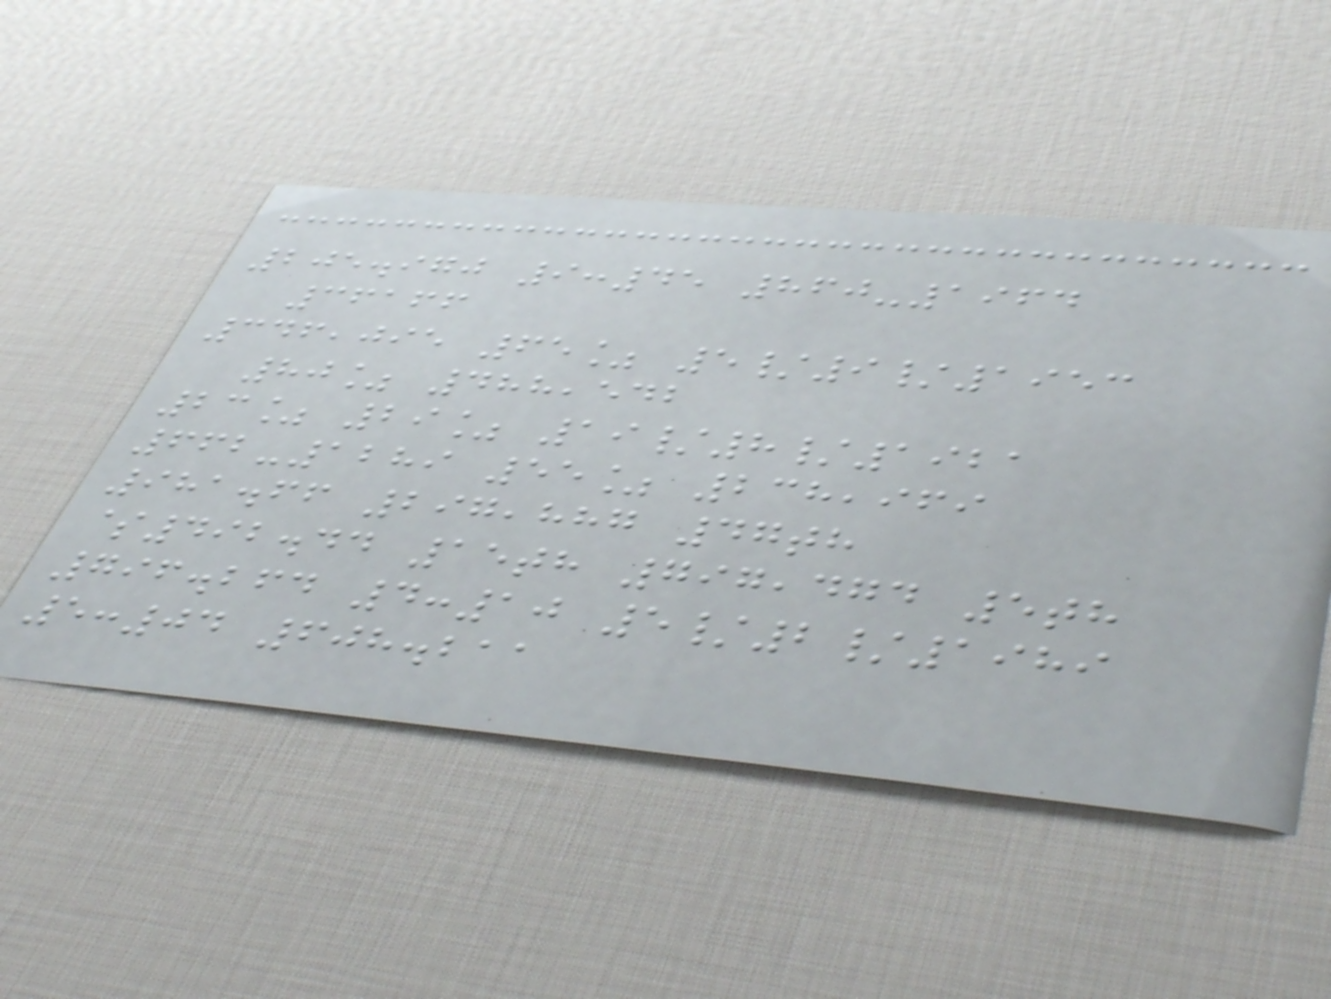205.970 9:45 860-1964
36166
346,095 65% 5/9/1953
80% 488,542
23% 29% 19/8/1921
662-1289 55% 238,969
981.66 297,887 47th
$492.44 15th 797,474 5th
796.264 4:10 5/2/1989
5:04 608.211
